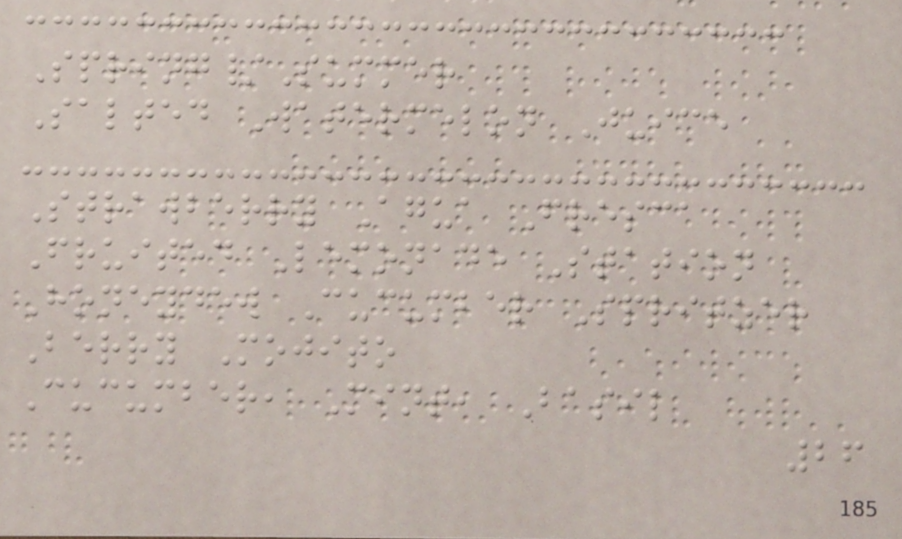Spring/Summer
Salted Watermelon Juice
Strawberry Agua Fresca
Fruited Lemonade Station
Honeydew Cucumber Spritzer
Berry Mojito
Cucumber, Mint, Basil
26
